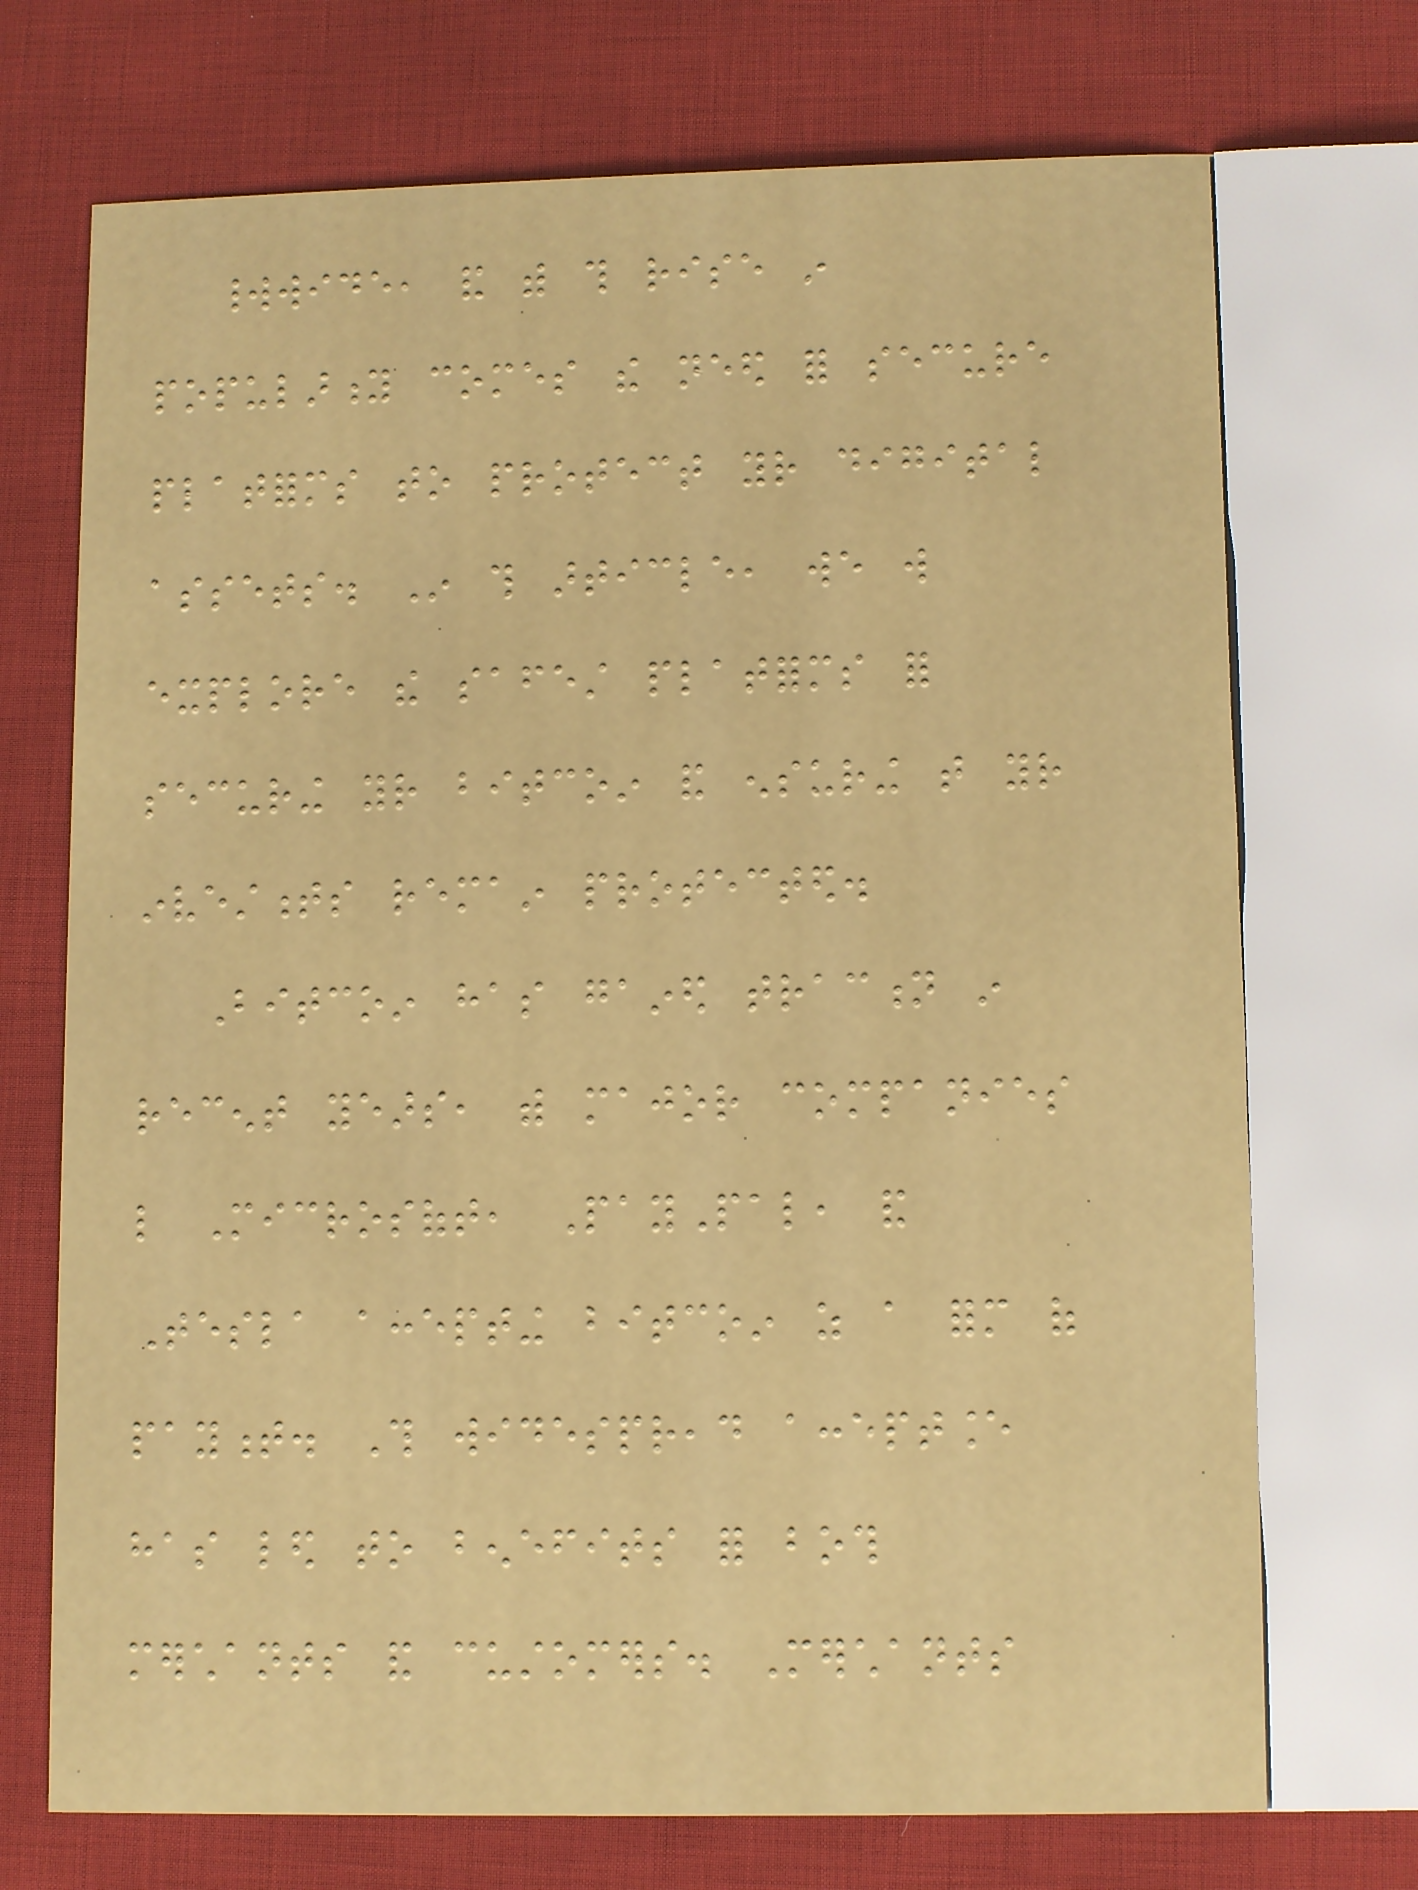worldwide, and with this rise in
popularity comes the need for secure
platforms to protect your digital
assets. In this article, we will
explore the safest platforms for
securing your bitcoin and ensuring that your
investments remain protected.
Bitcoin has gained traction in
recent years, with major companies
like Microsoft, PayPal, and
Tesla accepting bitcoin as a form of
payment. This widespread acceptance
has led to benefits for both
merchants and customers. Merchants
